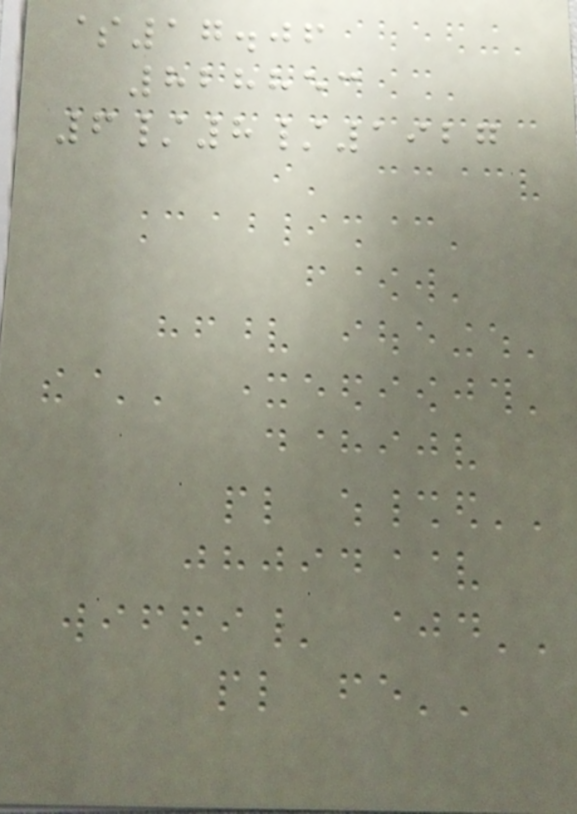$17.06
828853
6/8/1927
